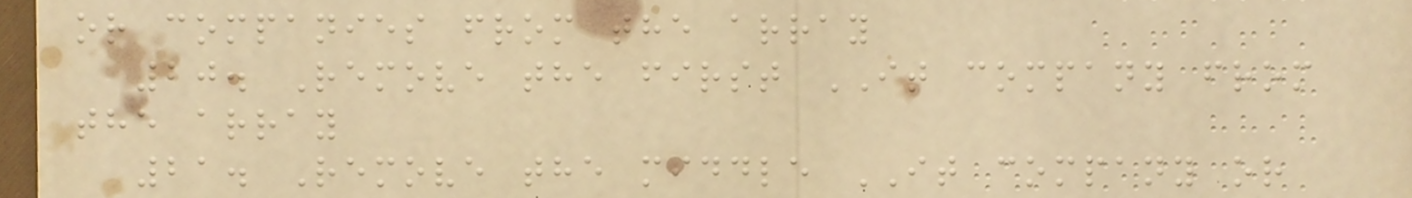or companies from the array
20. Remove the first IT company from
the array
21. Remove the middle IT company or
